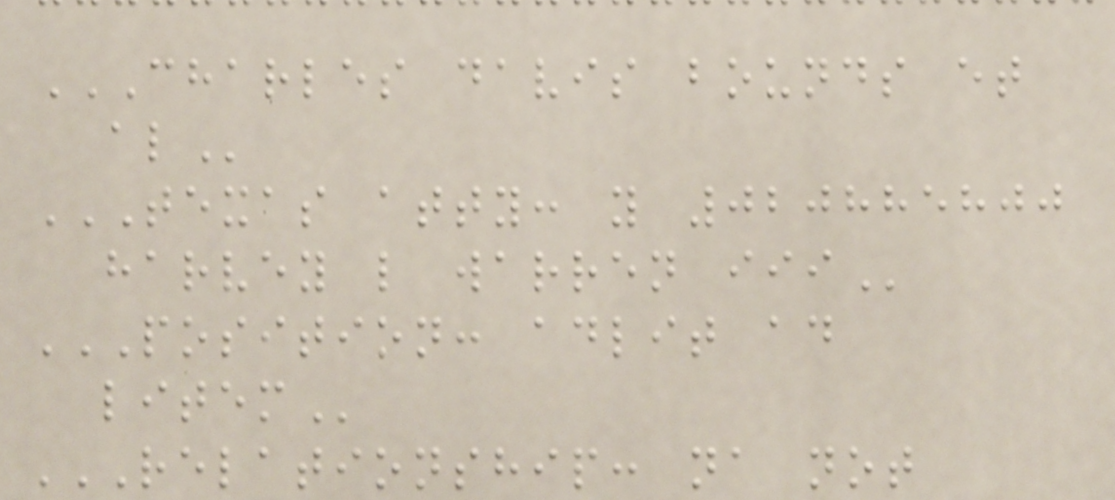CHARLES DAVIS BOUNDS ET
AL
TEXAS ATTY: Y 020885800
HARVEY L WARREN III
POSITION: ADLIT AD
LITEM
RELATIONSHIP: NA NOT
